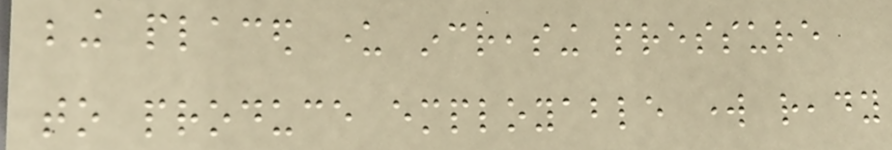being placed under increasing pressure
to produce employable work ready
